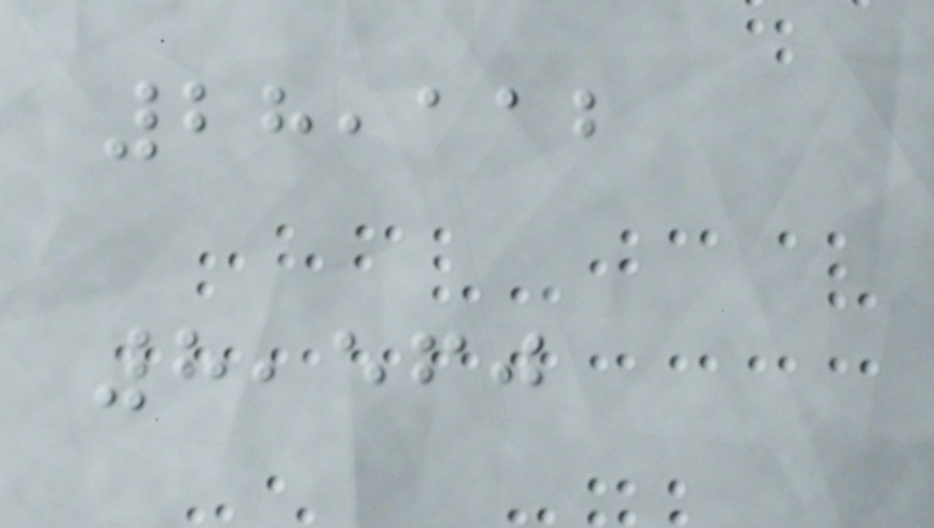28,112
8,560
